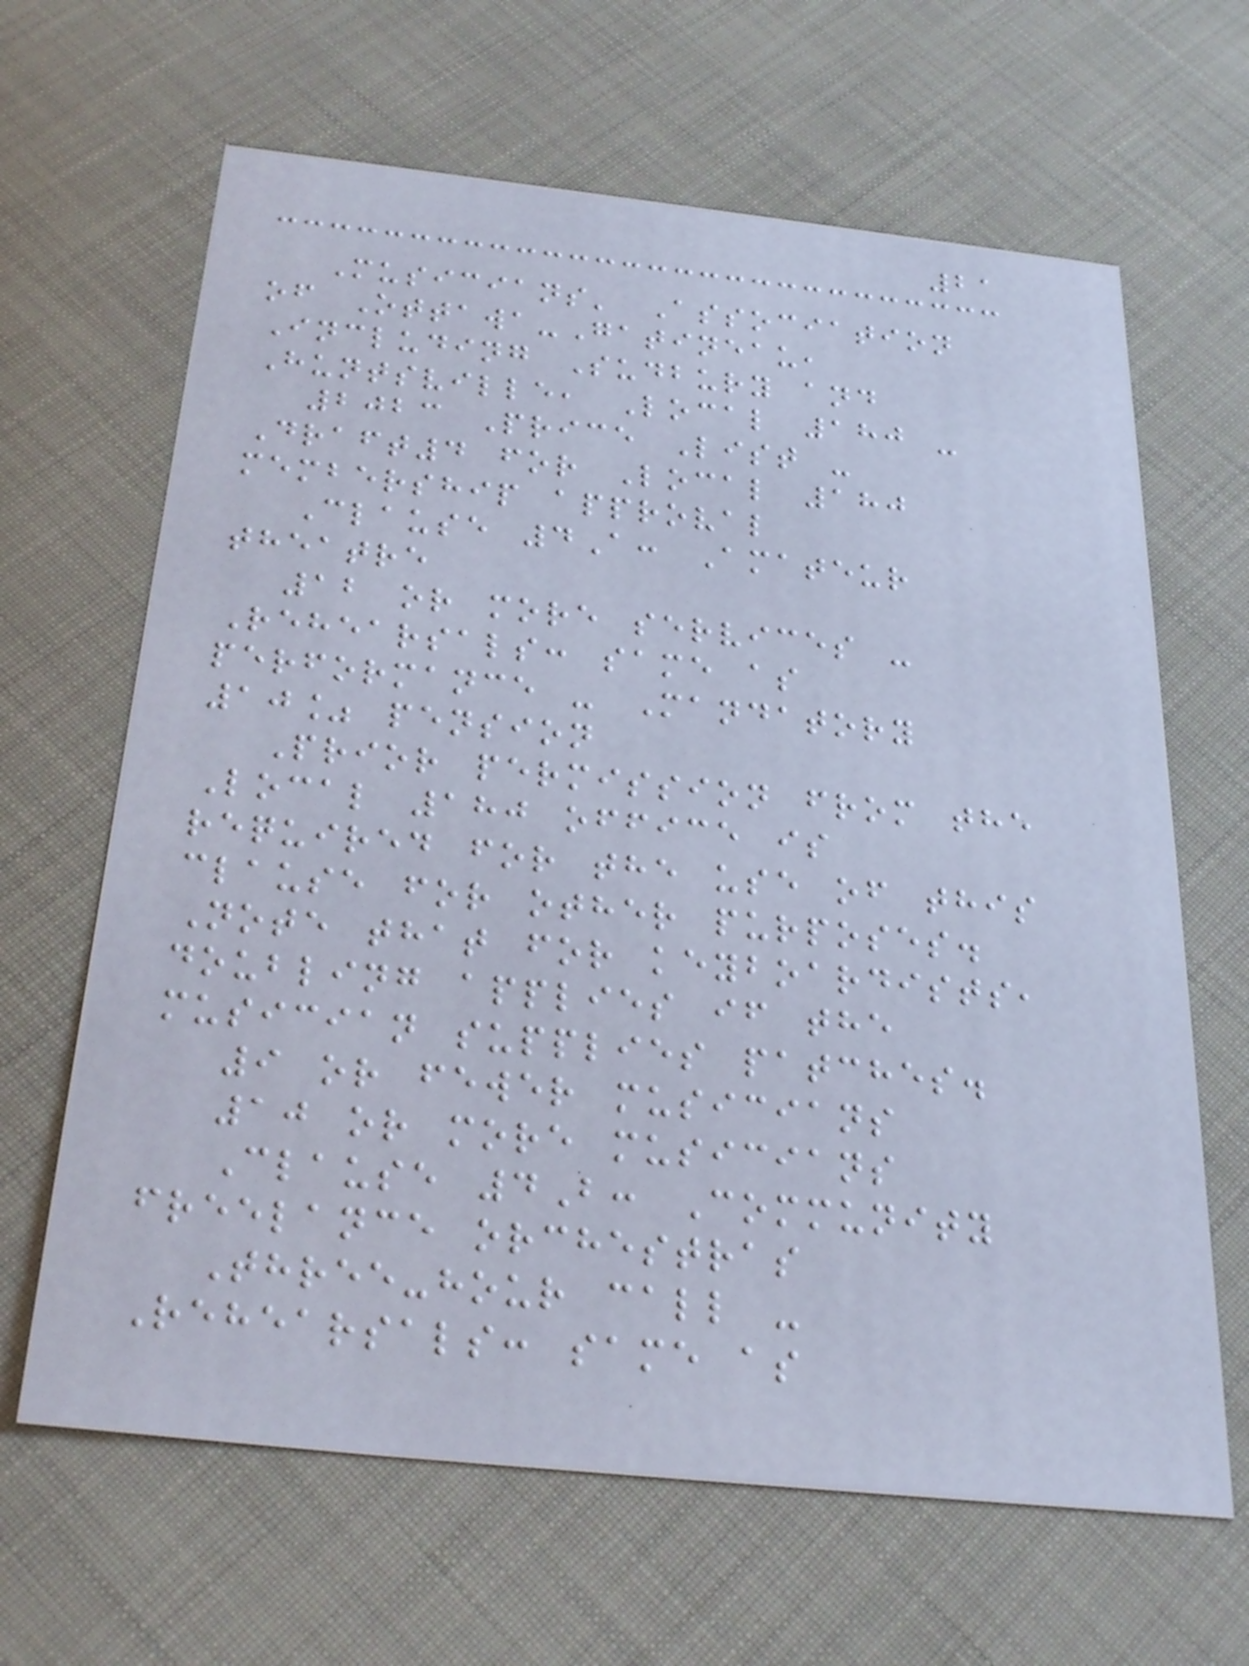21
Musicians' Association
of Ottawa-Gatineau,
Including Sudbury and
Huntsville, Local 180 -
2023 Price List -
Draft4 for Local 180
membership approval
Clause 4A: Amateur
theatre
12 or more services -
Rehearsals: same as
performance - Mandatory
10% pension
Prior permission from the
Local 180 office is
required for the use of this
clause for other purposes.
Note that for keyboardists,
doubling applies if the
musician supplies patches.
9 or fewer musicians
10 or more musicians
Clause 4B: Community
freelance orchestras
Three-hour call -
Rehearsals: same as
